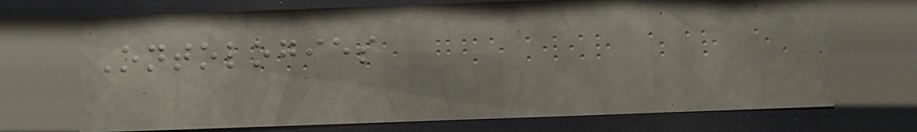Ontologies
